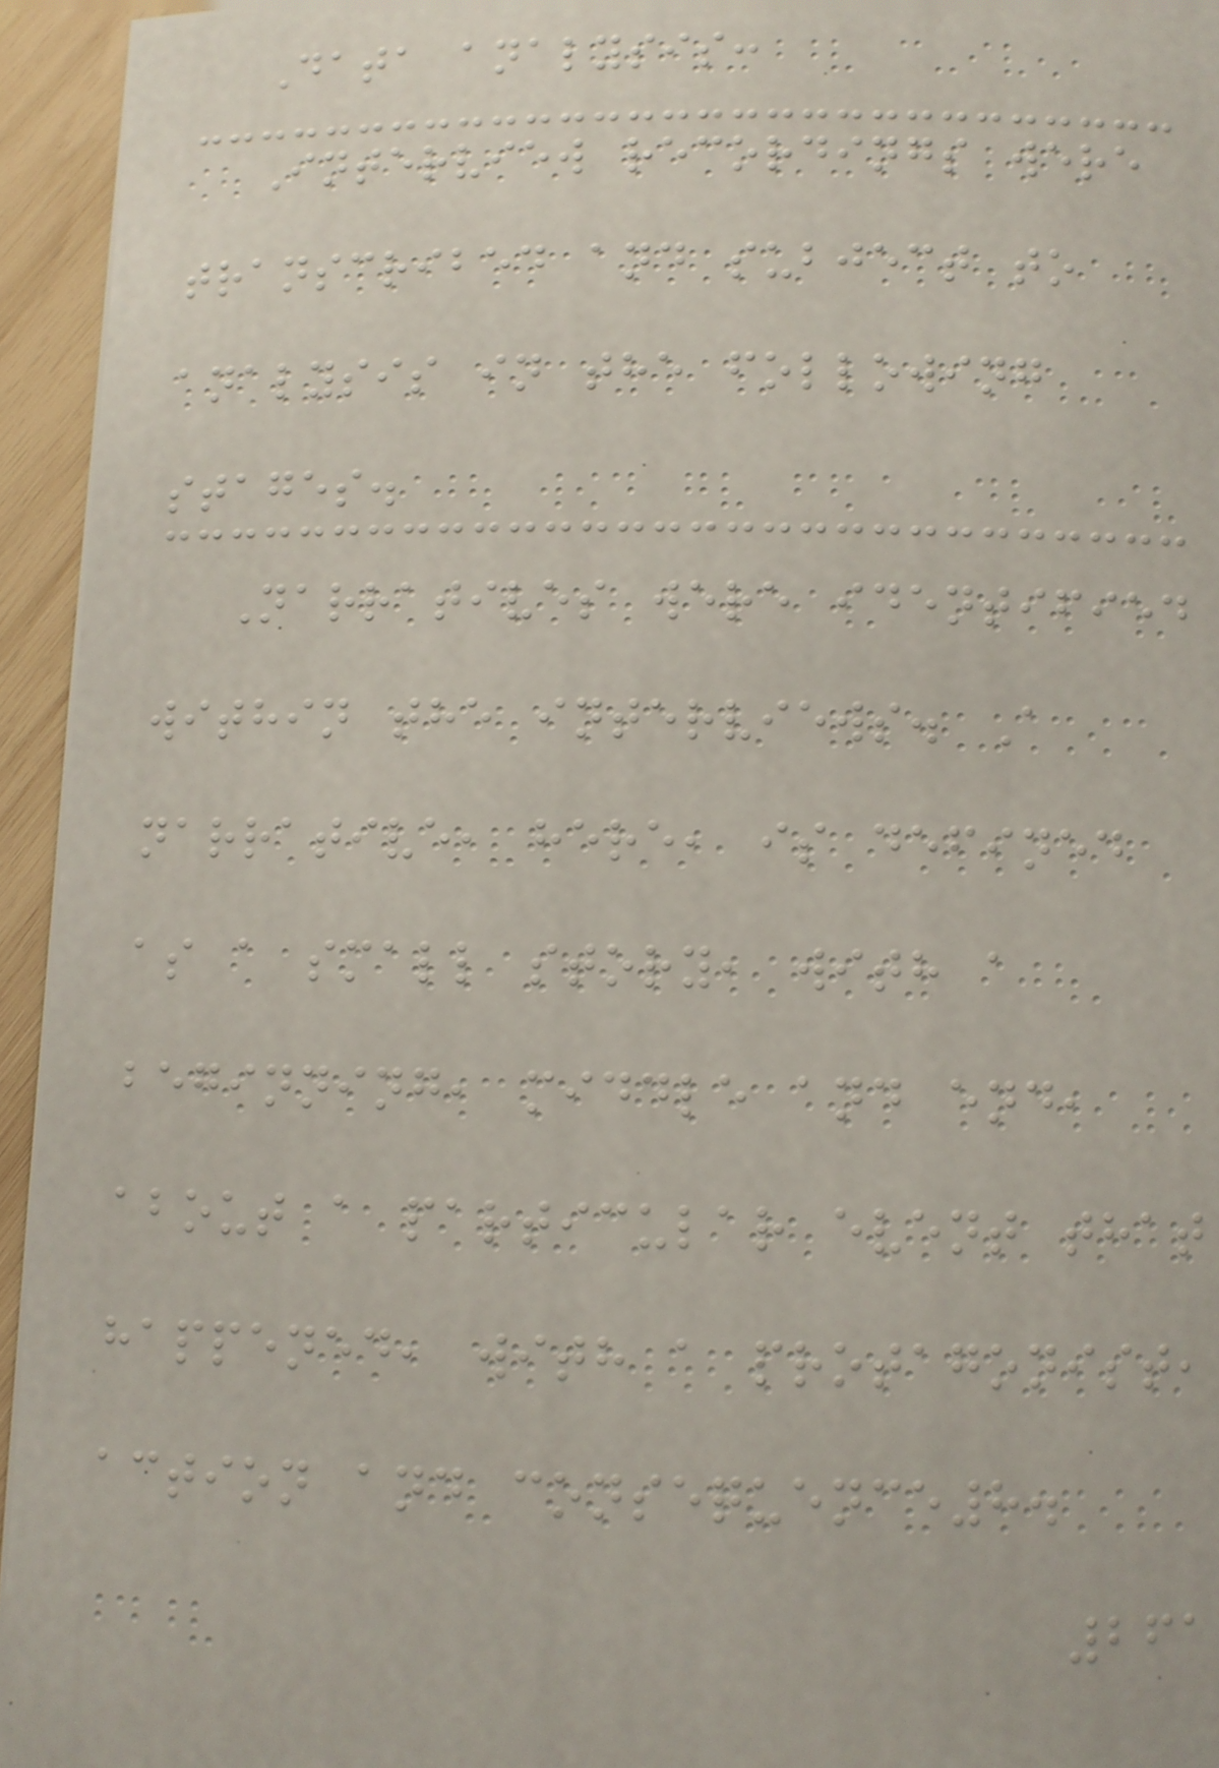Data analysis:
Interview recordings were
transcribed and subject to
analysis in the following
stages.
Narratives were identified
within the interviews. A
narrative, here, is defined
as a small story, with a
beginning, middle and end,
about a particular event that
happened, with a protagonist,
action and consequence8.
261
